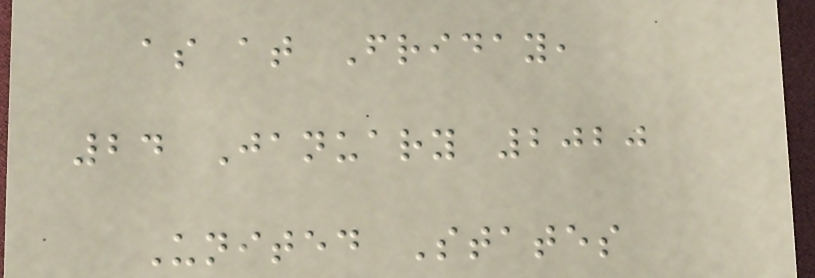as at Friday,
24 January 2020
United States
